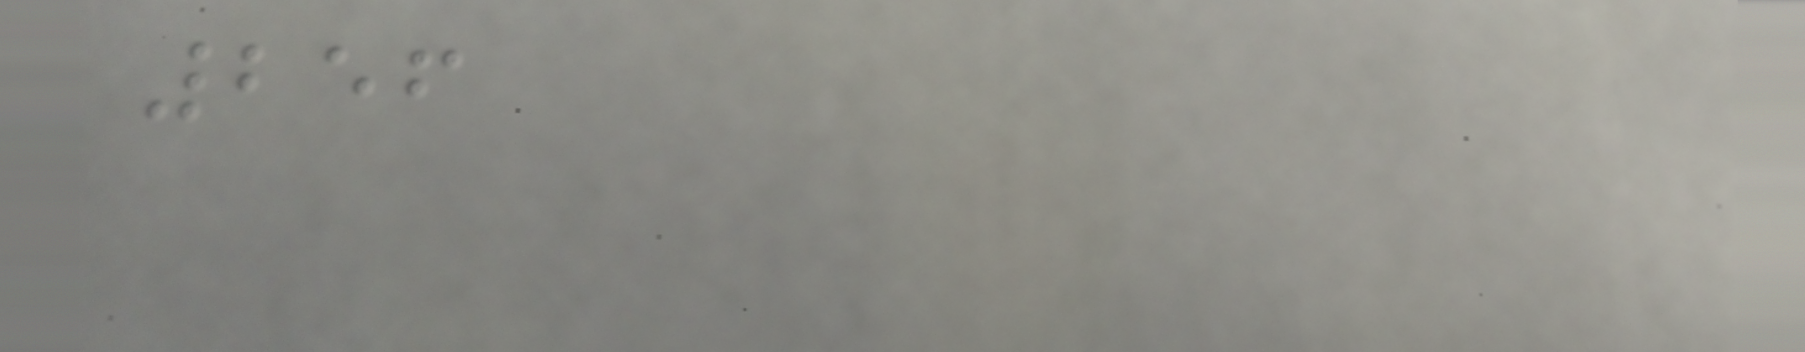256
